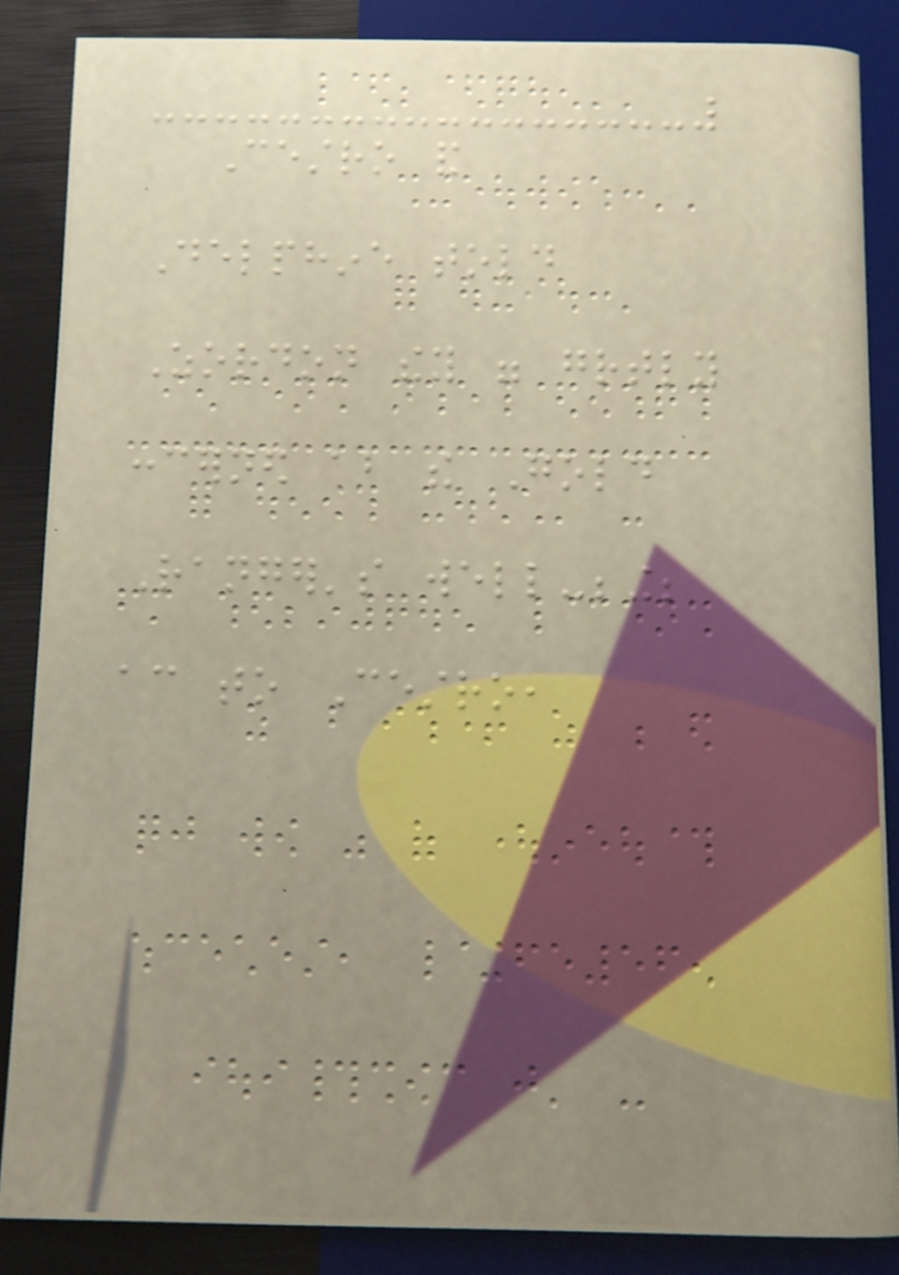Cestro and
Delphine told
Zordon they were greatly
concerned about the Gold
Ranger's well-being;
according to Cestro,
